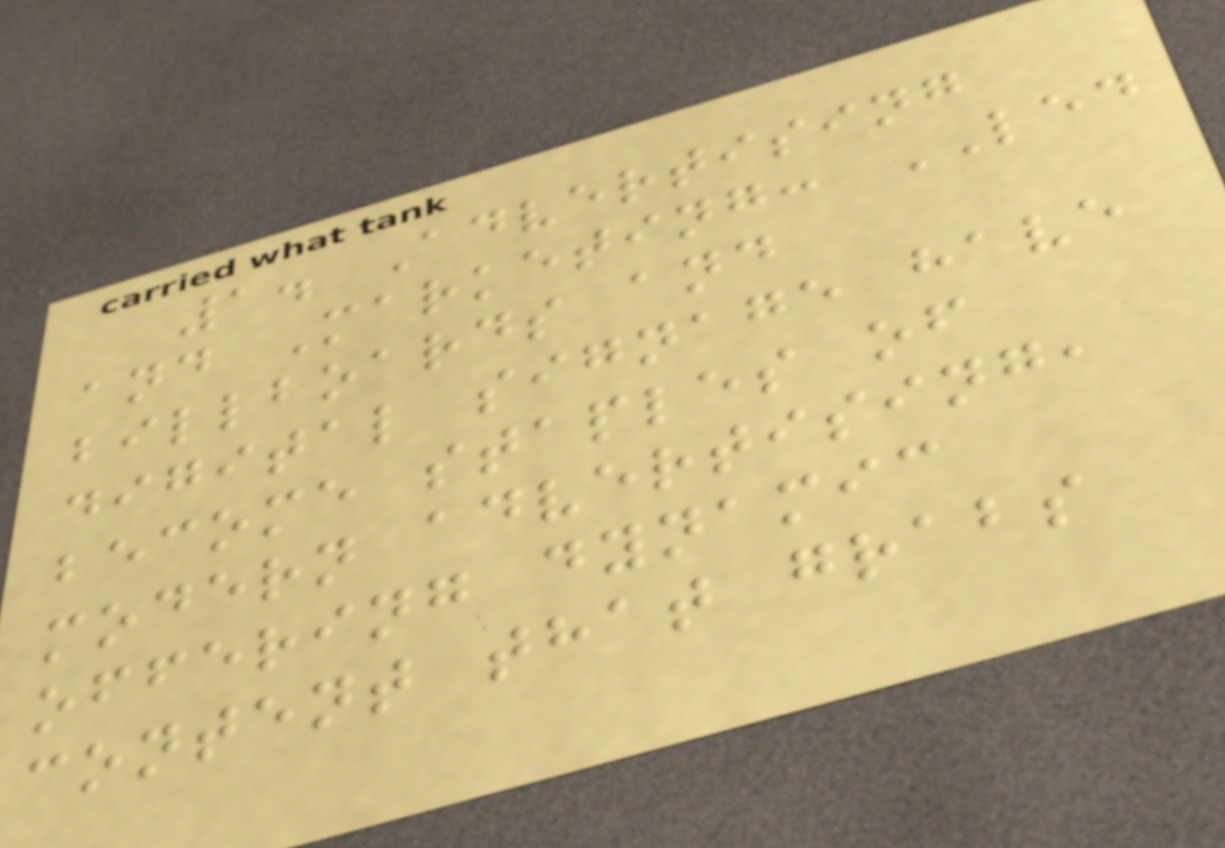1. Advertising
and Marketing: LED
billboards and
digital signage have
become staples of
modern advertising,
offering dynamic
content that grabs
